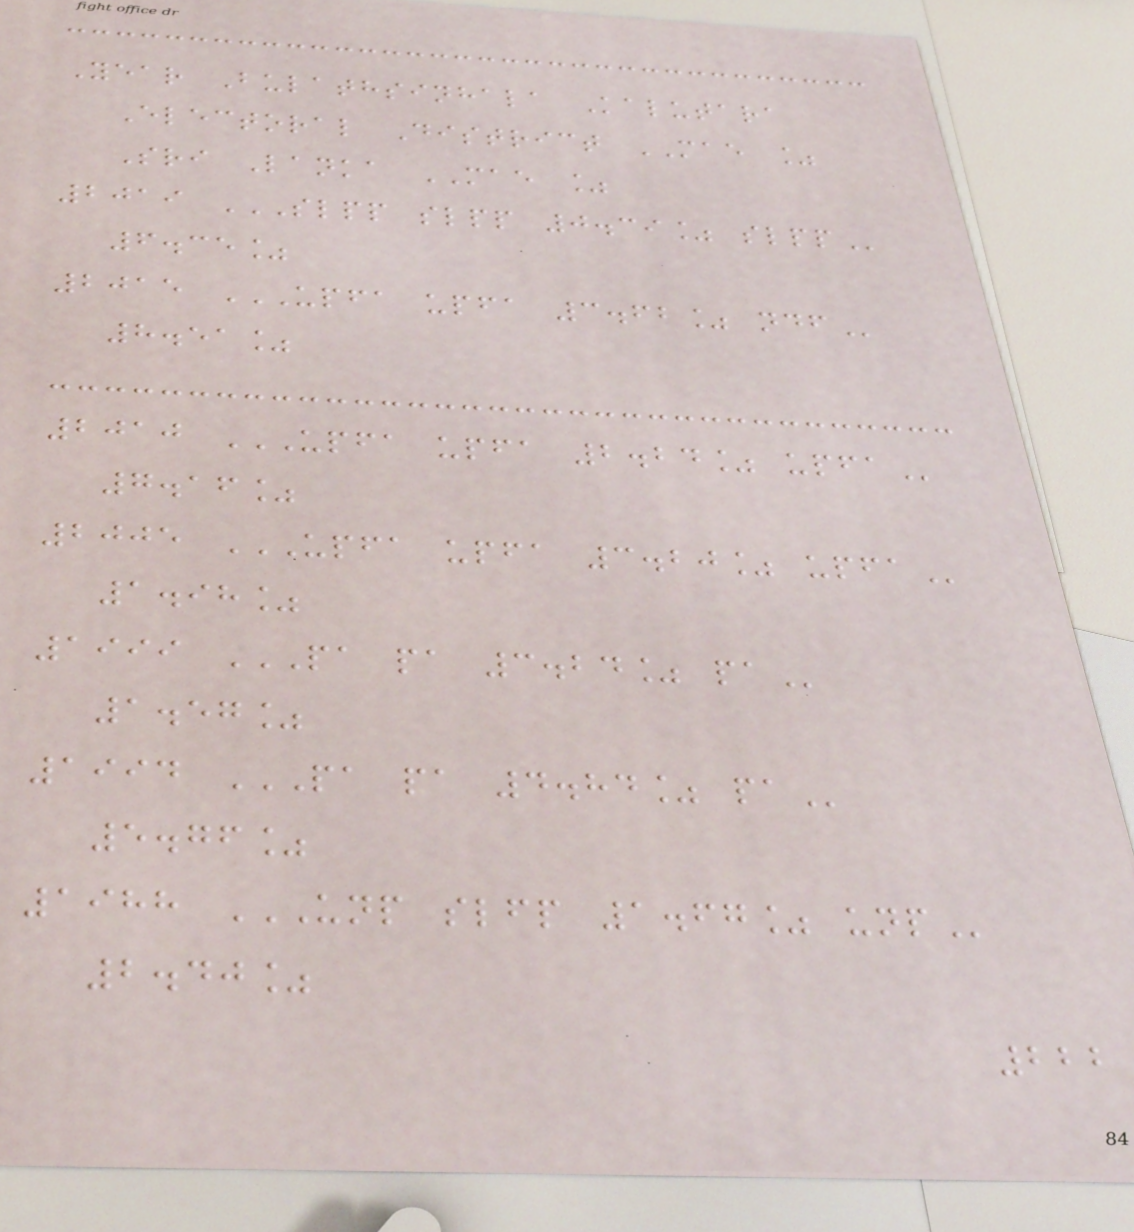Year Bulathsinhala Kalutara
Electoral District MAE %
Sri Lanka MAE %
2019 SLPP SLPP 0.39% SLPP
6.35%
2015 UPFA UPFA 3.62% NDF
8.51%
2010 UPFA UPFA 2.24% UPFA
7.16%
2005 UPFA UPFA 3.20% UPFA
1.98%
1999 PA PA 3.24% PA
1.57%
1994 PA PA 4.84% PA
5.76%
1988 UNP SLFP 1.67% UNP
2.40%
222
